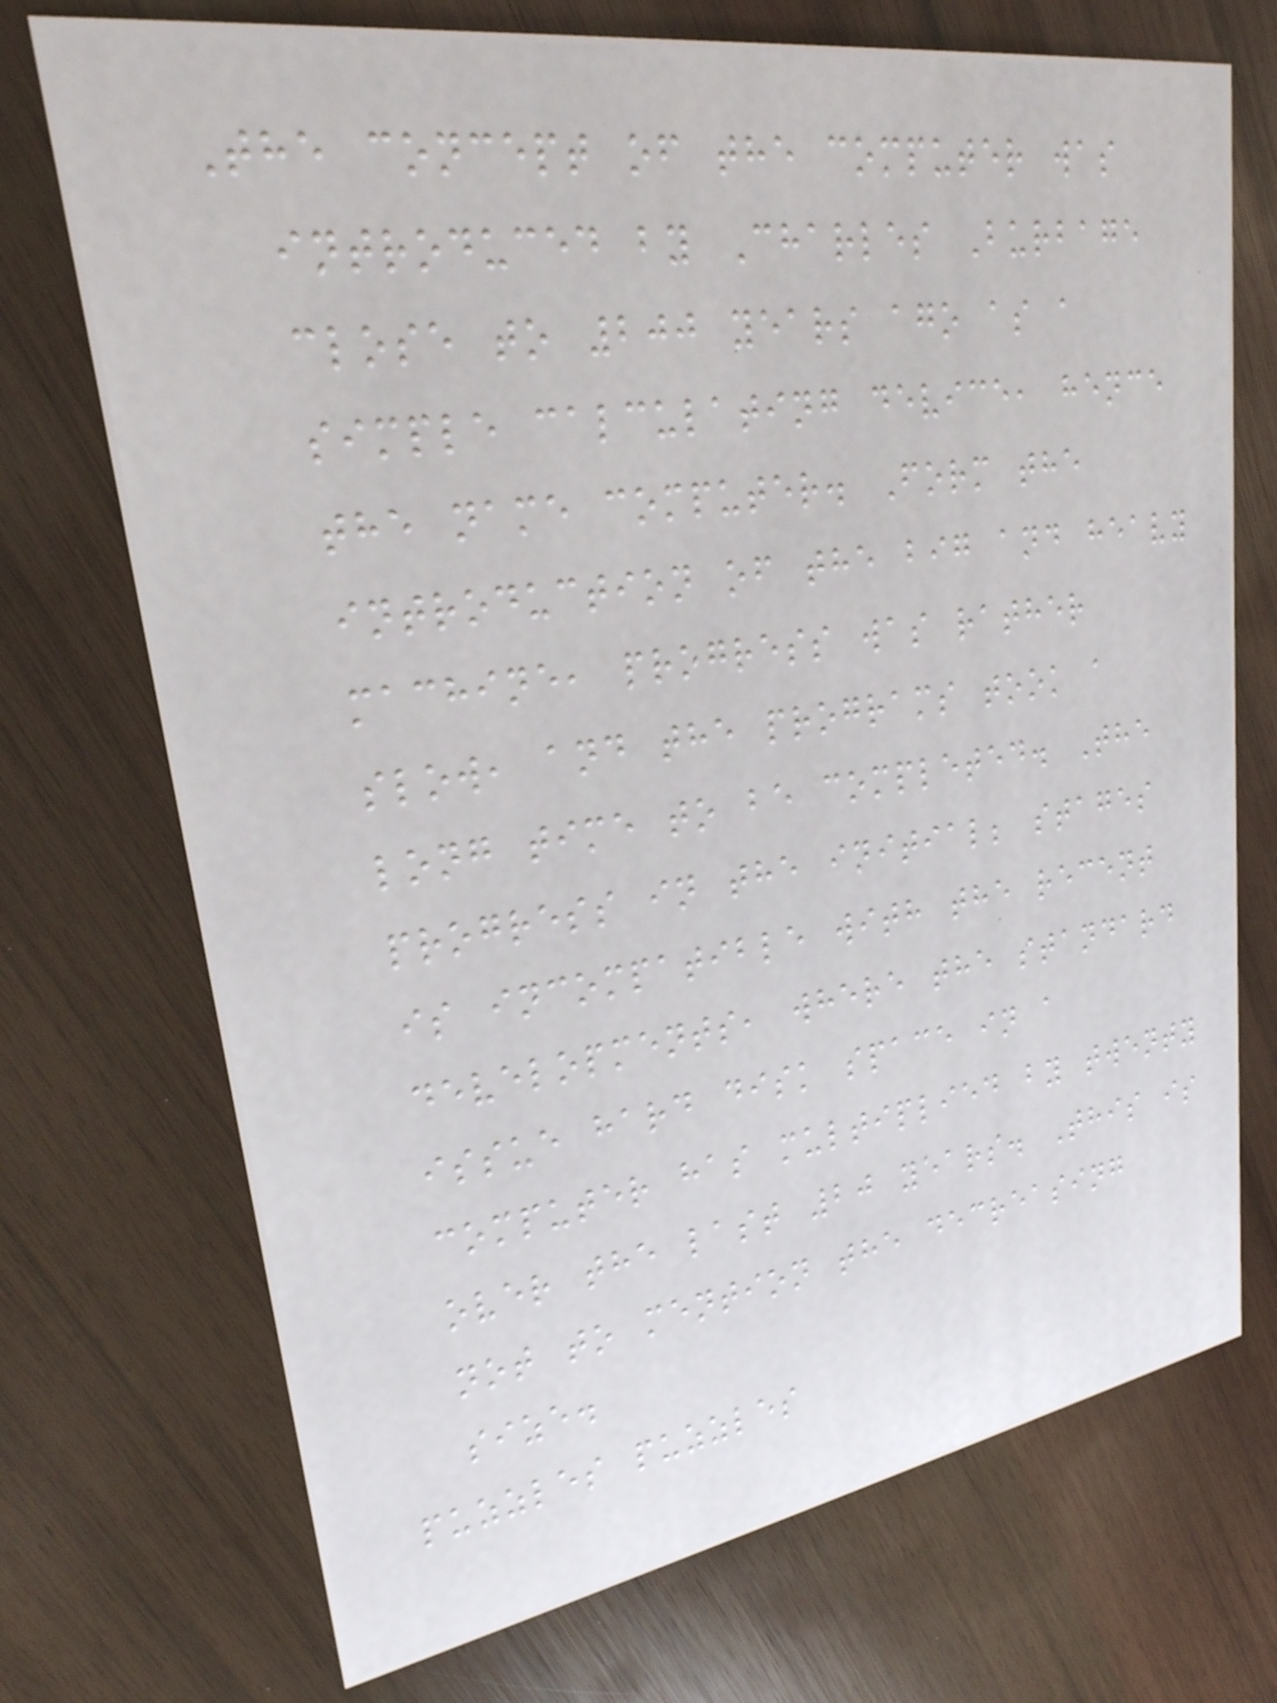The concept of the computer was
introduced by Charles Burbage
close to 200 years ago as a
simple calculating device, hence
the name computer. Form the
introduction of the big and heavy
machine, progress was rather
slow, and the programs took a
long time to be completed. The
progress in the initial; stages
is incompatible with the recent
developments, where the standard
issue hard disk space in a
computer has multiplied by twenty
over the last 20 years. This is
not to mention the decreasing
size.
puzzles puzzles
